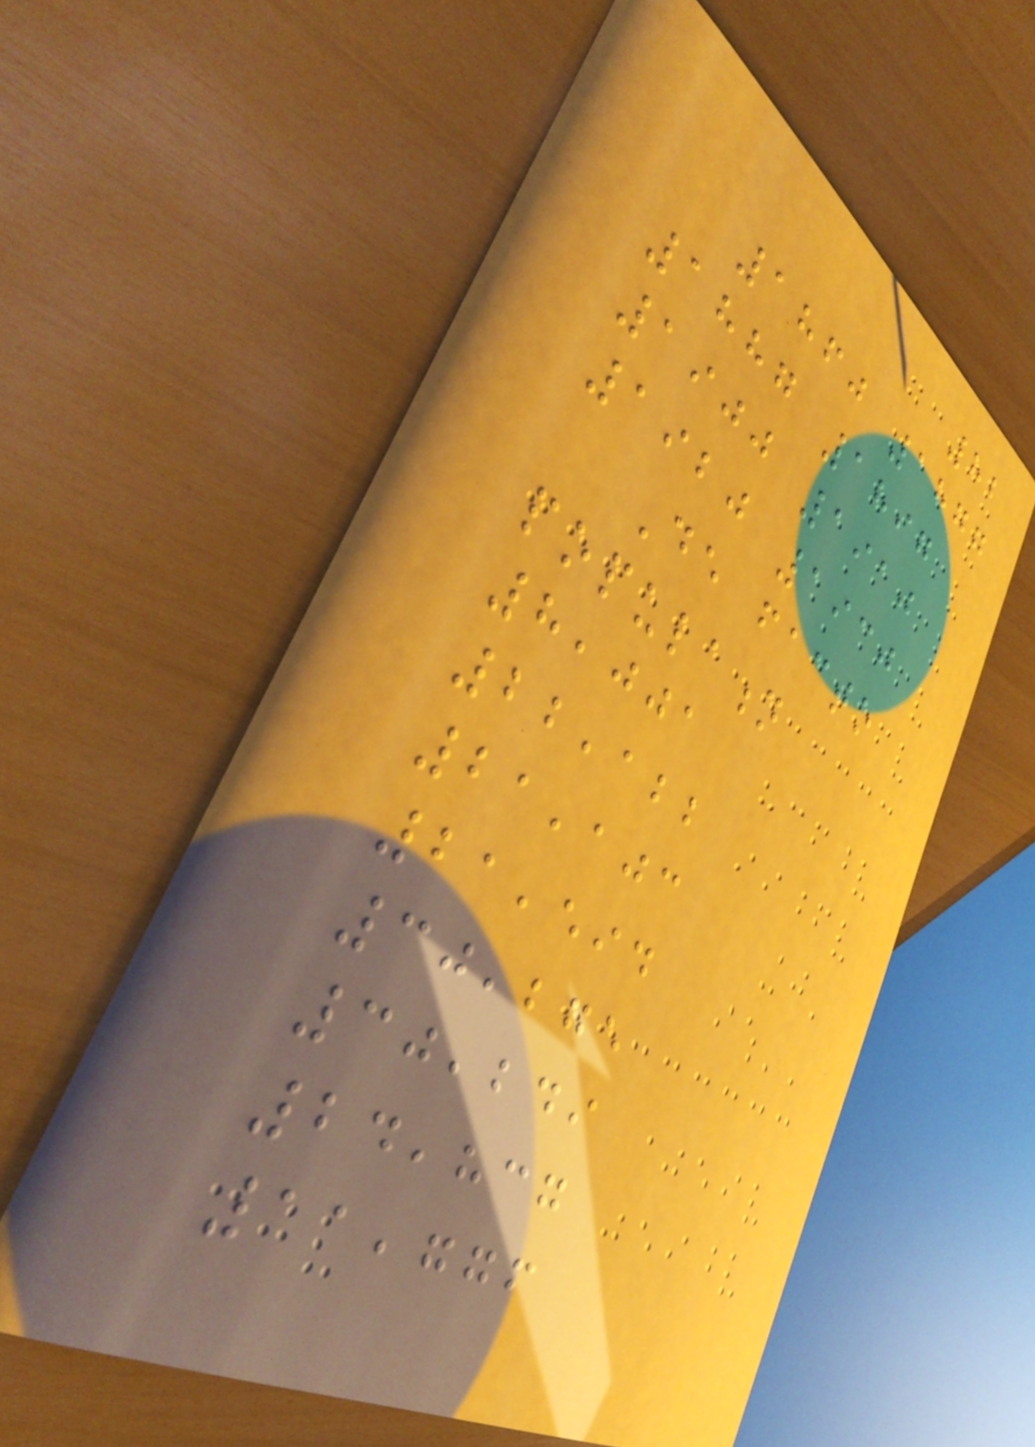82
1860 1877
1887 1897
1900 1910
1920 1930
De facto
population
8,001
22,122
21,103
21,594
30,275
30,249
24,837
11,776
